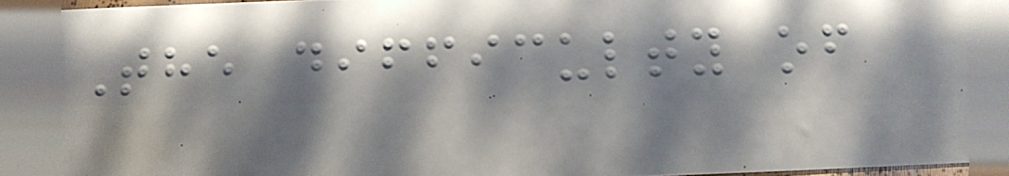The difficulty of
